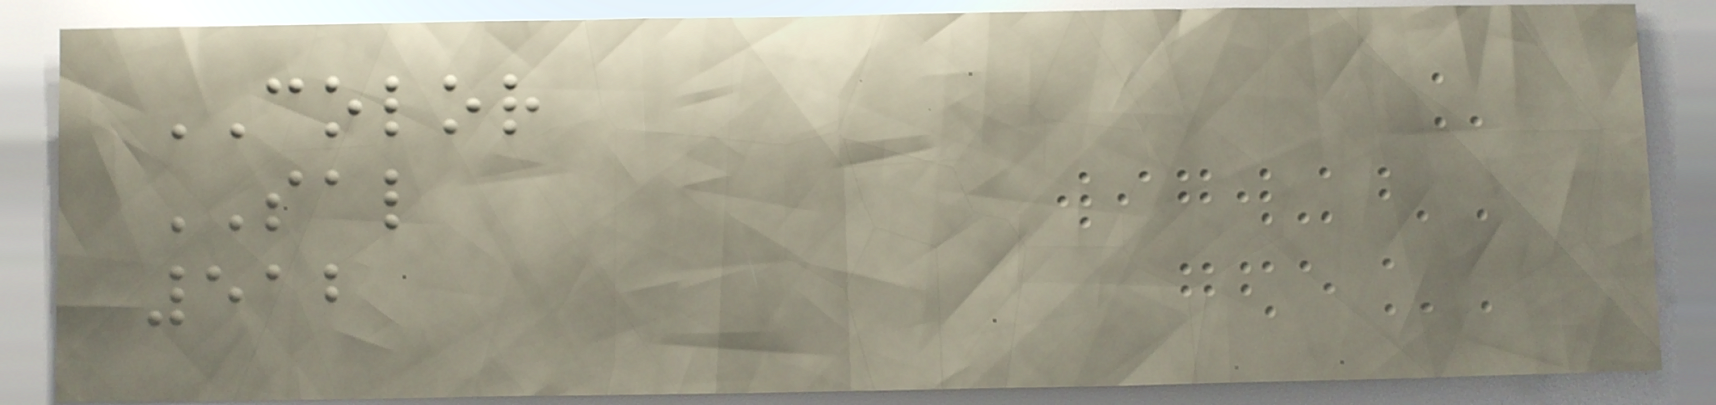COLOR
SAL
512
